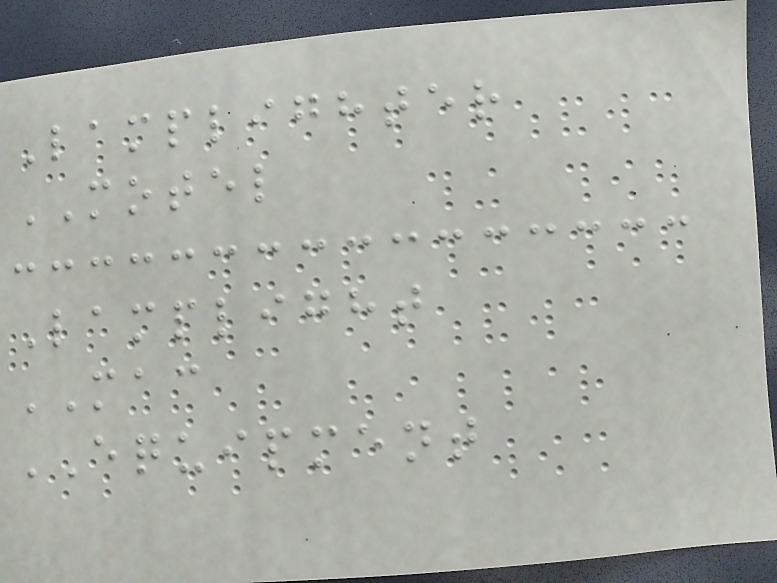Lamplighter
MOTEL
Lamplight
MAC
EQUIPMENT
